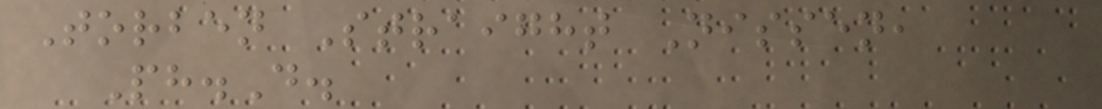Torben Straight Nissen,
Ph.D.
